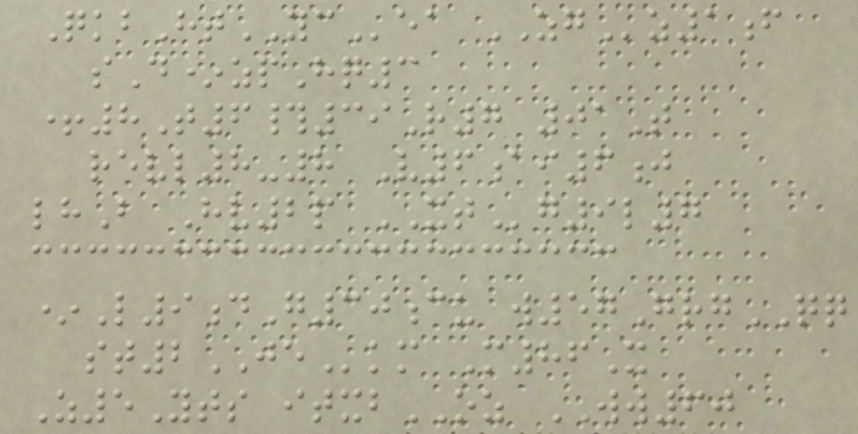QkbHtYCea ZGz1f
sD*zpHq3
+8T6#39R7 01T
revl8-8 V6ai6j
lhB Hv2p XTg9l7
*L9dG30cu w57GrgQQ
st2JEkm M86X
Z5Yts itxbOZ WW60
